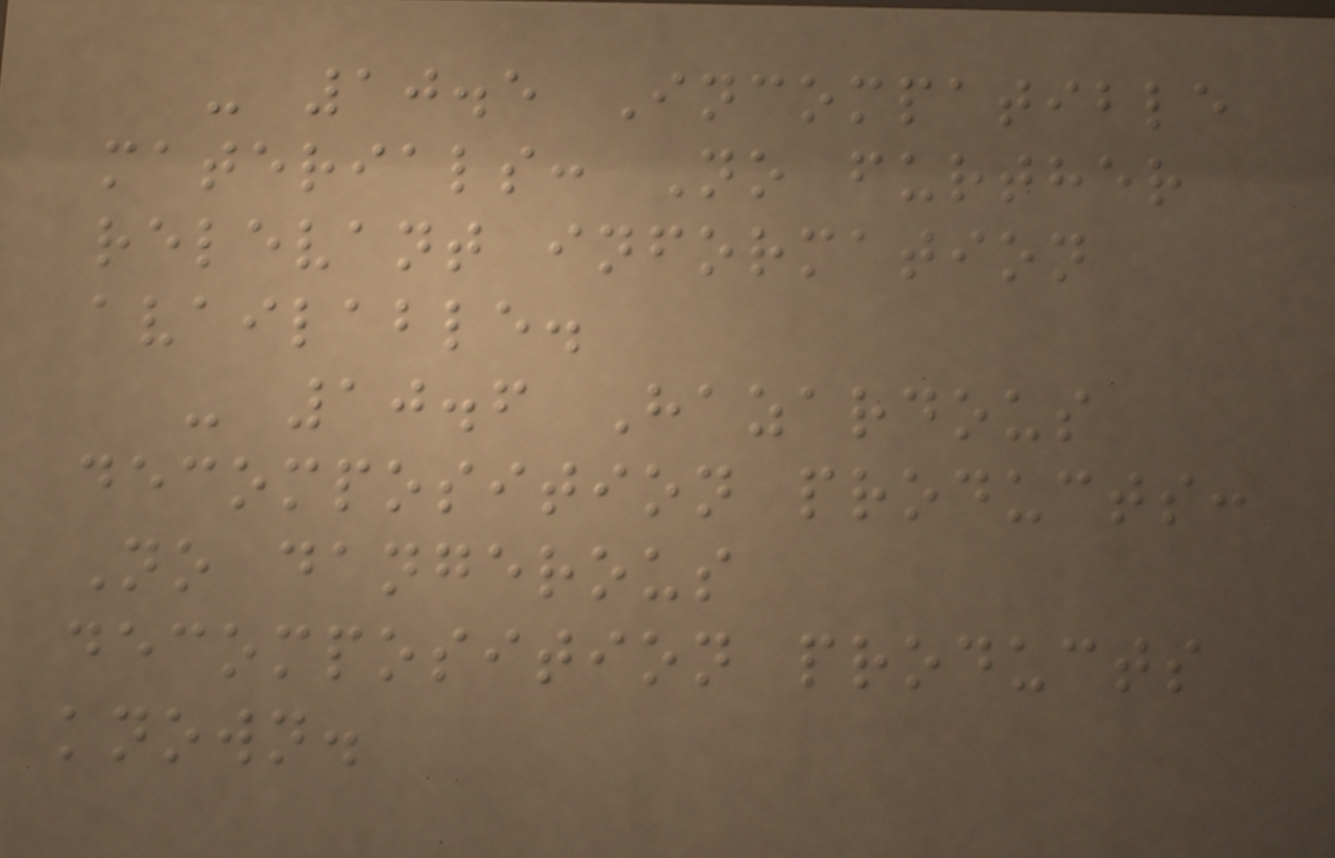- 10.5 Incompatible
materials: No further
relevant information
available.
- 10.6 Hazardous
decomposition products:
No dangerous
decomposition products
known.
